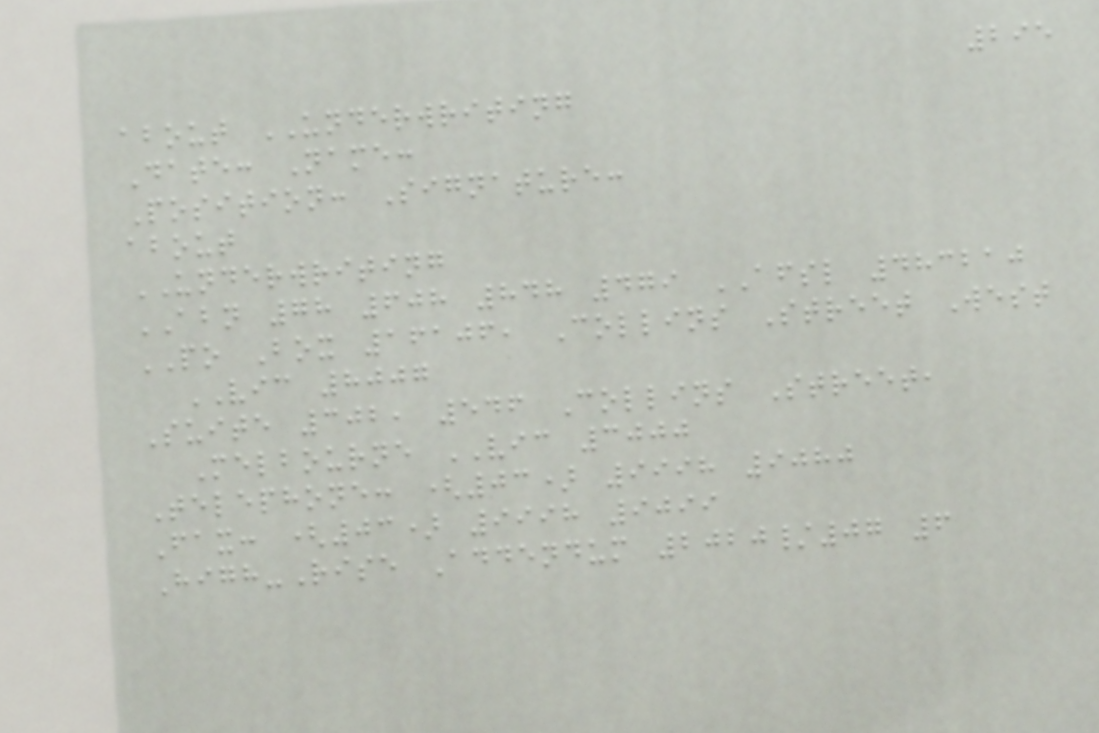295
about UNDERWRITING
Date: Name:
Position: Signature:
about
UNDERWRITING
ABN 78 608 848 479 AFSL 483210
PO Box 16106, Collins Street West
VIC 8007
Suite 302, 546 Collins Street,
Melbourne VIC 3000
Telephone: (03) 9998 9080
Fax: (03) 9998 9099
High-Rise Addendum 2020/07 6
